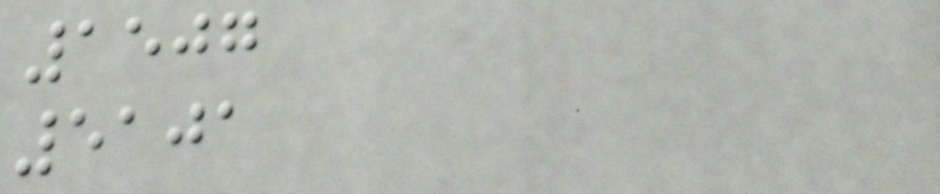1507
5101
